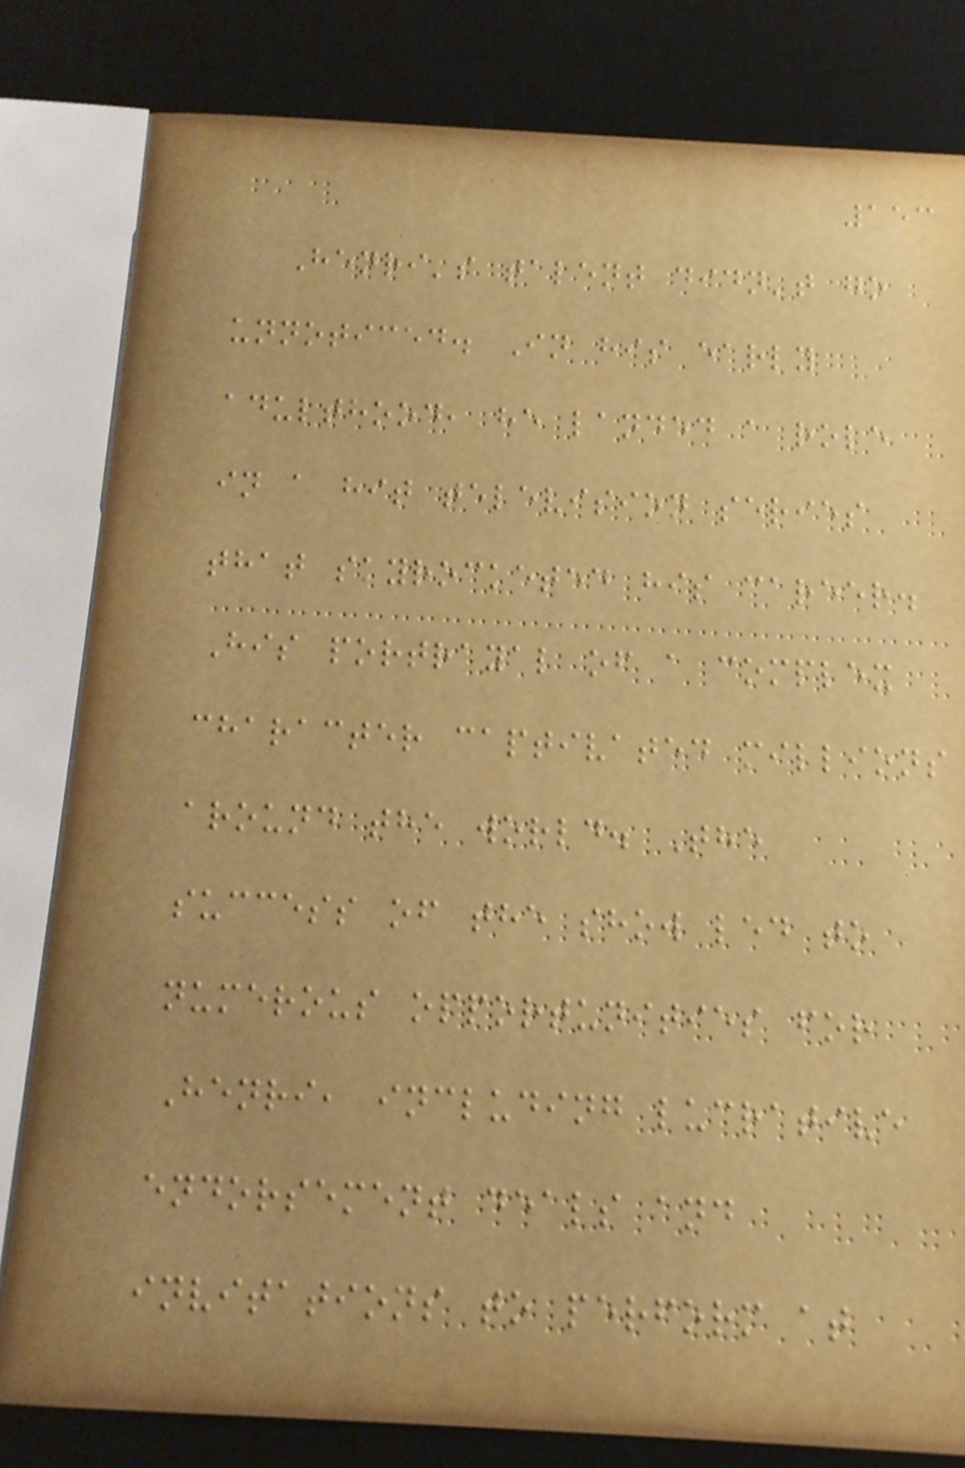153
Henri's talent didn't go
unnoticed. In his early
adulthood, he landed a role
in a hit television series
that skyrocketed his career.
His portrayal of a complex
character captivated millions
around the world. The
success of the show led to
numerous opportunities for
Henri, including lucrative
endorsement deals and
invitations to perform at
